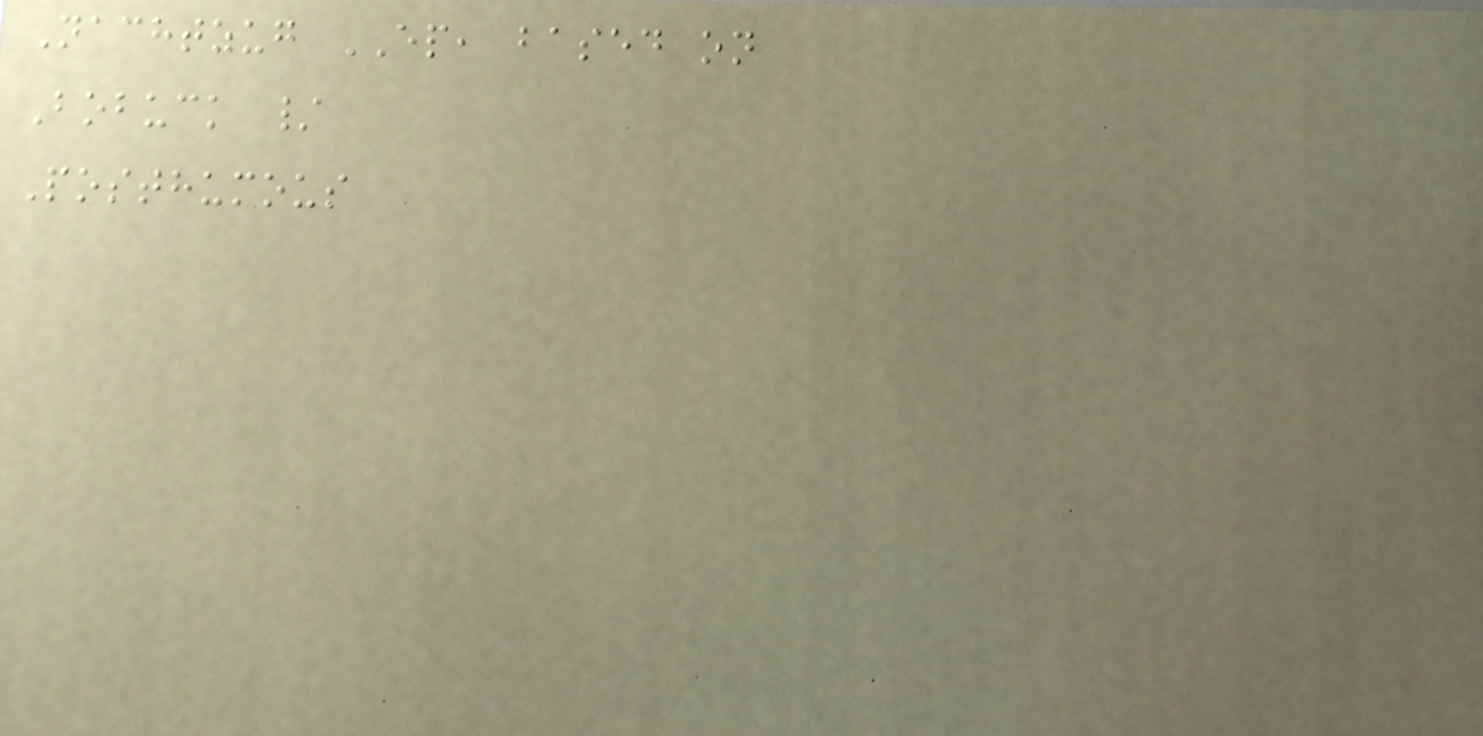Nachtzug EP, based on
Bobuck /
Posthumous
